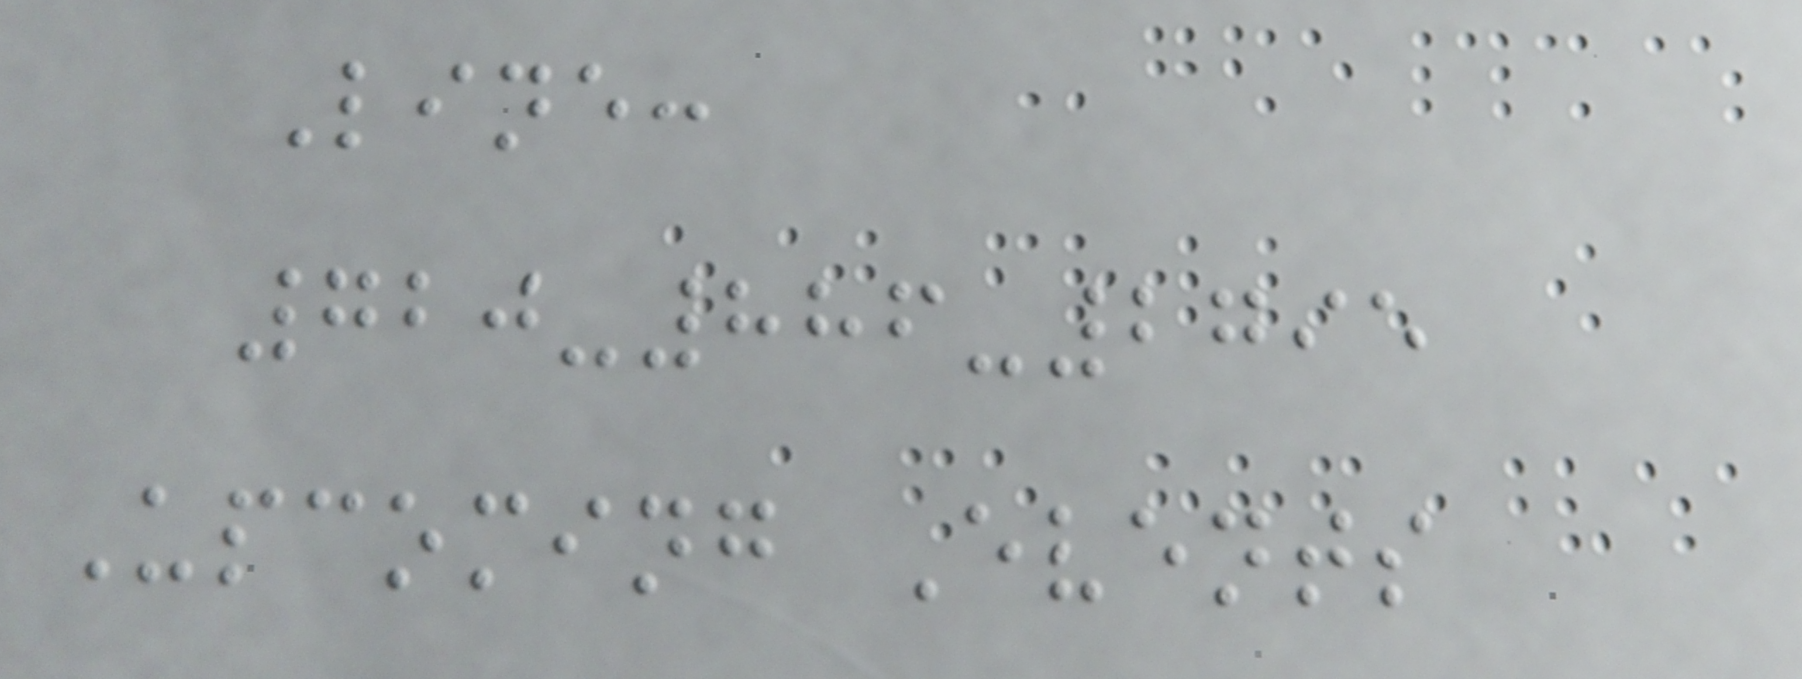Line:
720-886-2795
Upcoming Events
